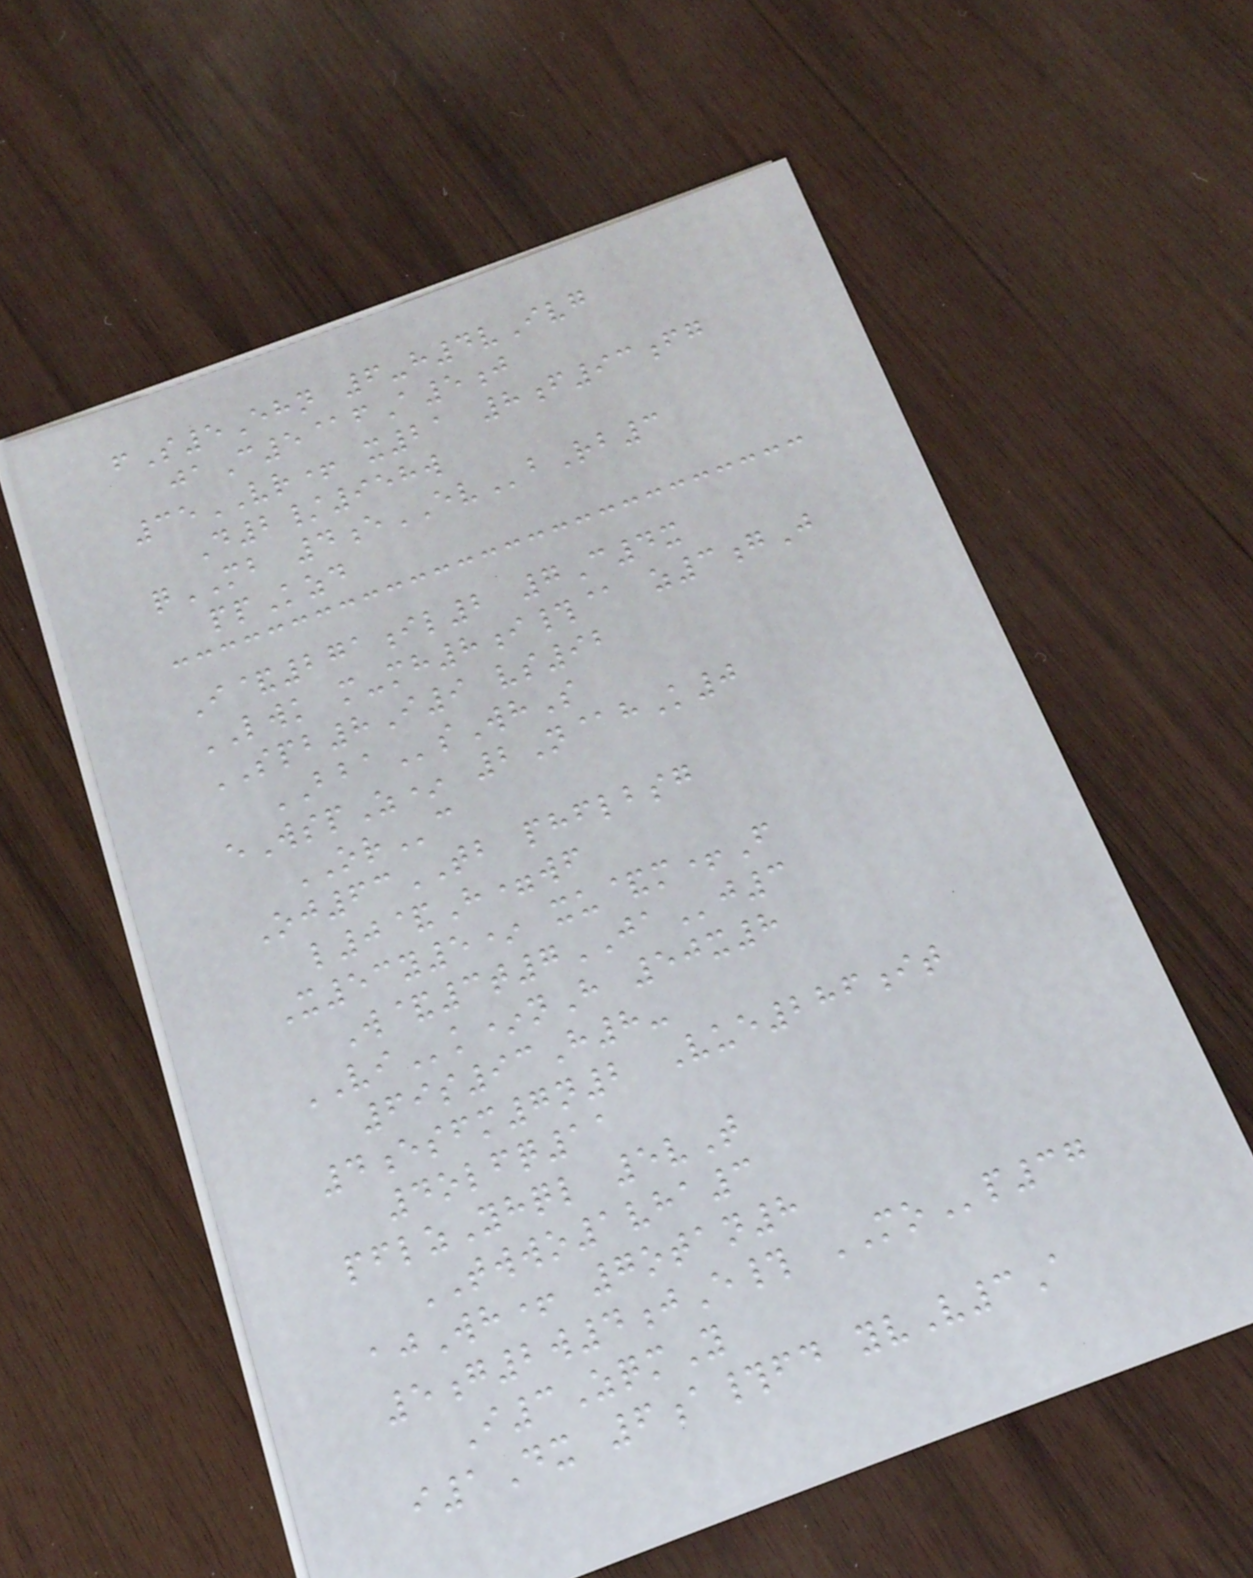fS5Ehn 6-h4vIvg
jaC5@fA5j
35VR+ x21 8f93fg
D2/958w
qMB 4eEVbRb3
ppKzd
I&271il2 7C4x
LWK m-mh8i#@ z3gJ
SPB8I9 vs92
BBAsWhS
eWspZ* 2N@hK0
ORc
Oj63TB phflbsg
l0&H=wf
X53y5* xu&m+F
W&3t7JAj3
VIk*nH 50x8
69s93H8-
4esfm7n2 Vue286it
4olfq11
pflzYhql 5vT
TWWO1vha3
ajWh+ 7otan8
5g2w4jE# MOp37
I3ZqmY
i1Dx 6a#fd yvV3A
